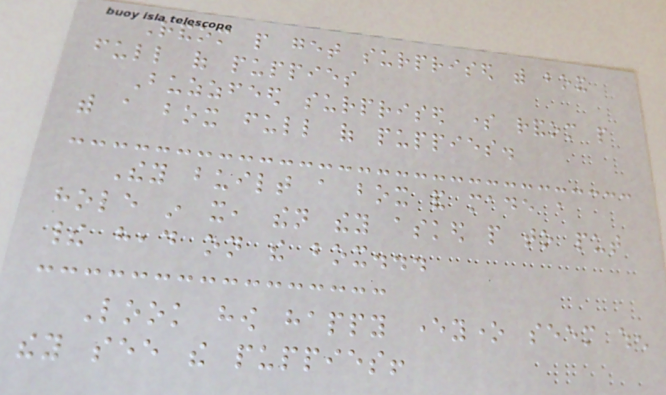Random people get surprised with box
full of puppies
Buzzfeed surprised some random people
with a box full of puppies.
They built a box and made a
hole in it, then they asked people to put
their head on the box...
Look how happy everyone seem when
they see the puppies!
